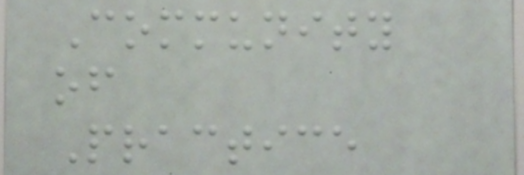Community
of
Practice
